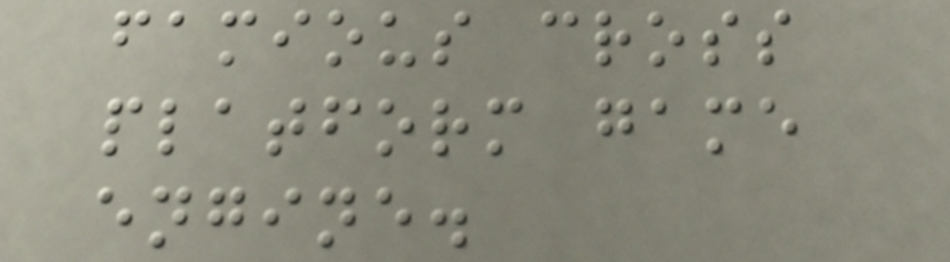famious cross
platform game
engine.
